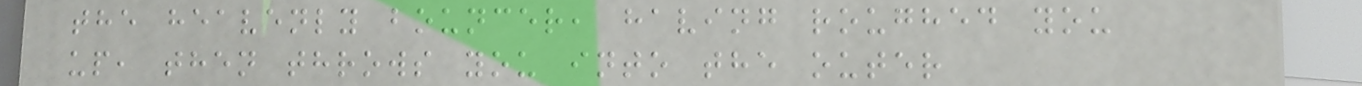the heavenly bouncer, having roughed you
up, then throws you into the outer
